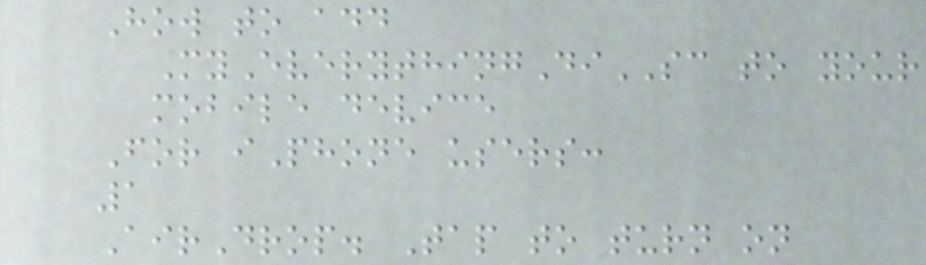How to add
MyEverythingDiSC to your
mobile device
For iPhone users:
1
AirDrop. Tap to turn on
